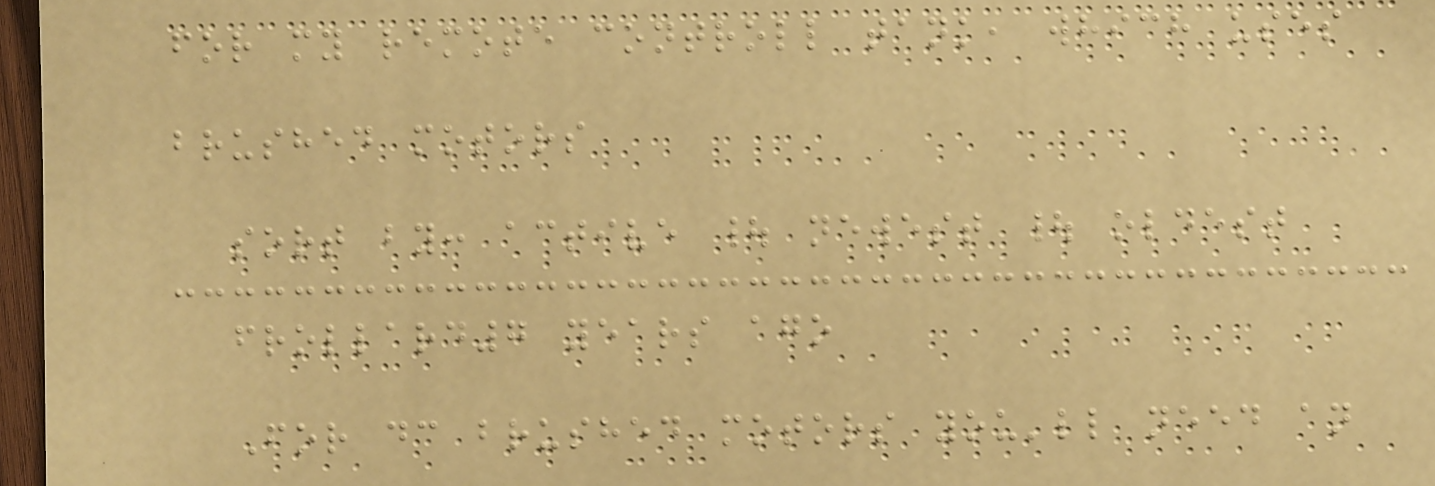for my remote controll tank, which uses
brushed motors
sort by: active | newest | oldest
frollard7 years ago
For dc brushed motors you'll need an
